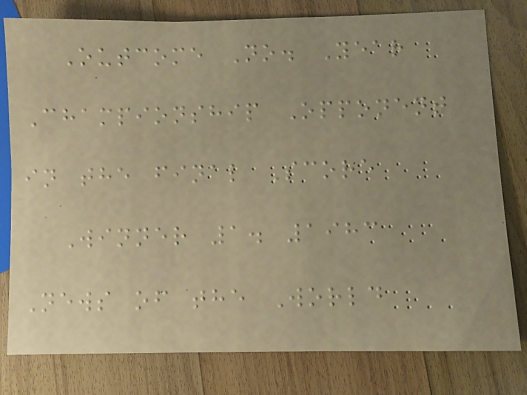Outcome No. Year
Championship Opponent
in the final Score
Winner 1. 1983
News of the World
